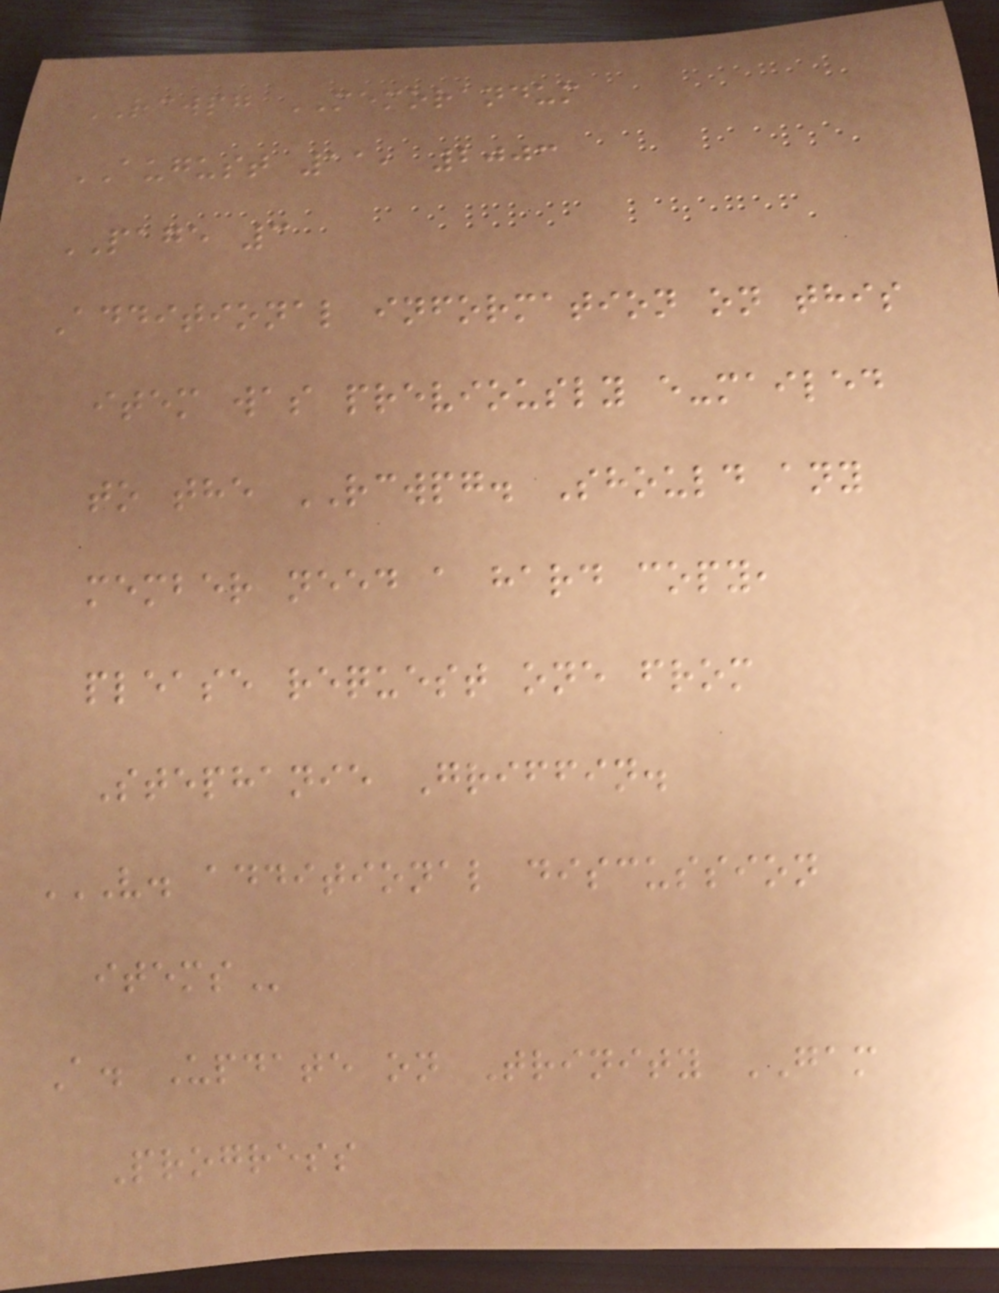RCWPG MEMORANDUM
AUGUST 11, 2003
PAGE 3
Additional information on this
item was previously e-mailed
to the RCWPG. Should any
member need a hard copy,
please request one from
Stephanie Griffin.
V. ADDITIONAL DISCUSSION
ITEMS
A. Update on Trinity GAM
Progress
